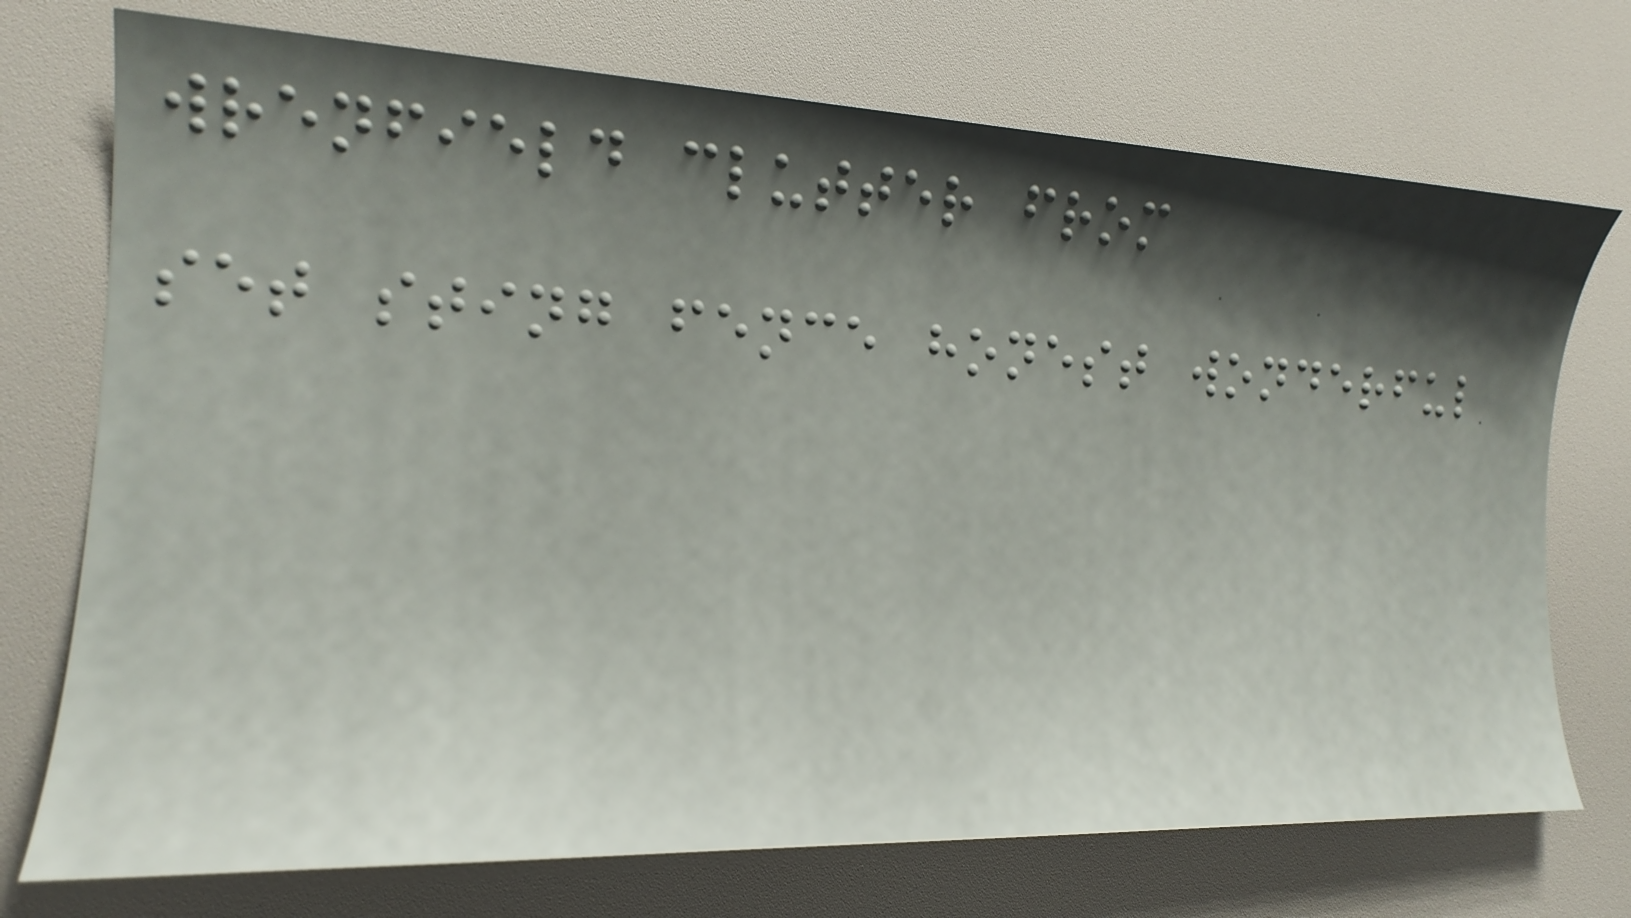wrenfield clutter from
set sting fence honest wonderful
